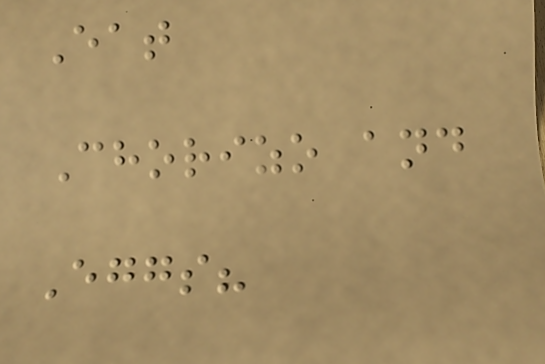Eat
Chorizo and
Eggs?
